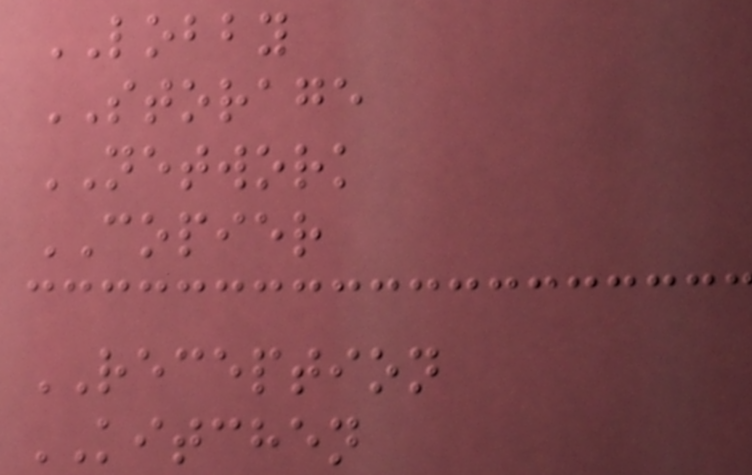LOBBY
STORAGE
NETWORK
COPIER
RECEPTION
KITCHEN
